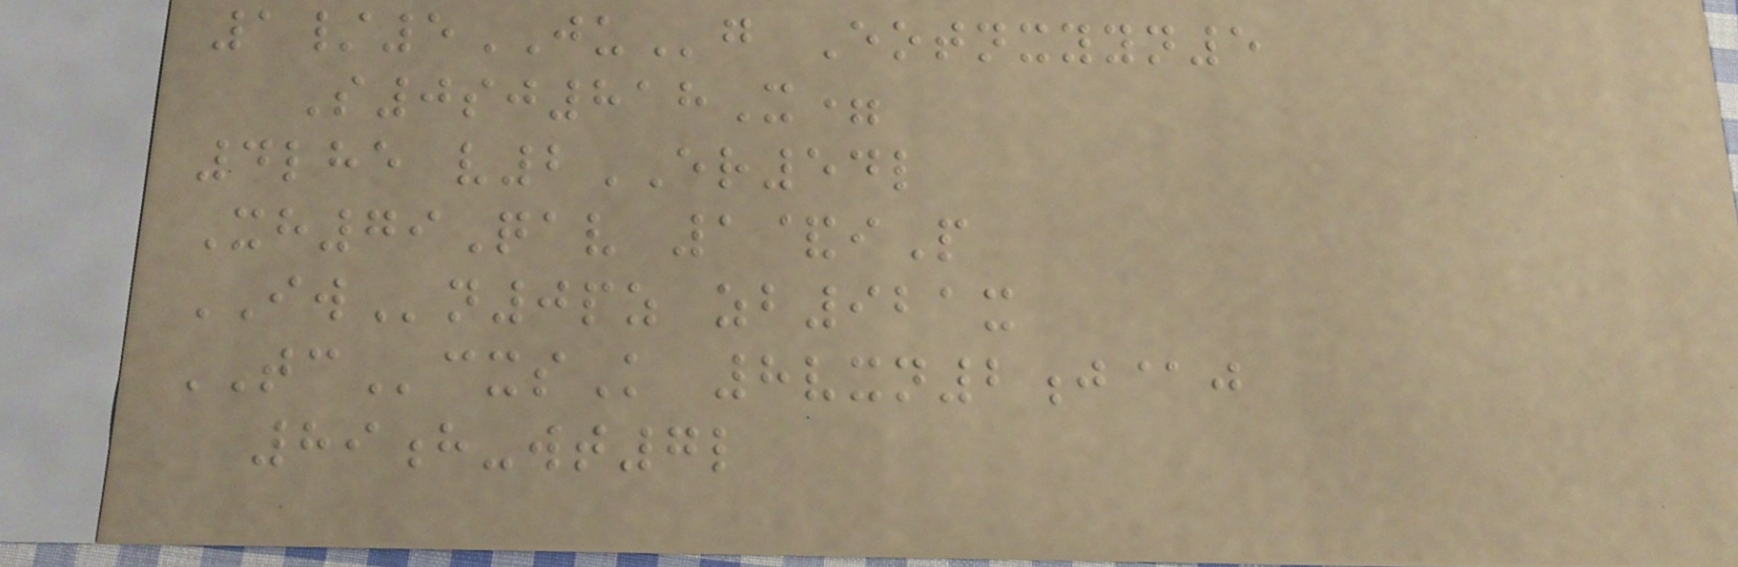1/5JUg Eotnxyyn5
S0sj818X=
4lhe v2ER54l
Xh79Qav 1&iP
IWn0pz zb921x
TCcxsK 8vxn2j@j
89h-wt7l
